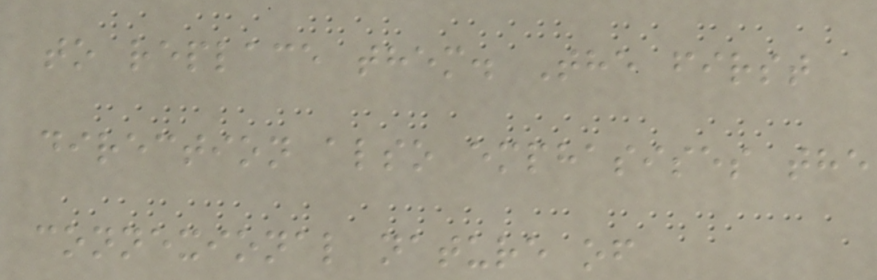to replace them. The first
direction also emphasises the
connexional nature of
